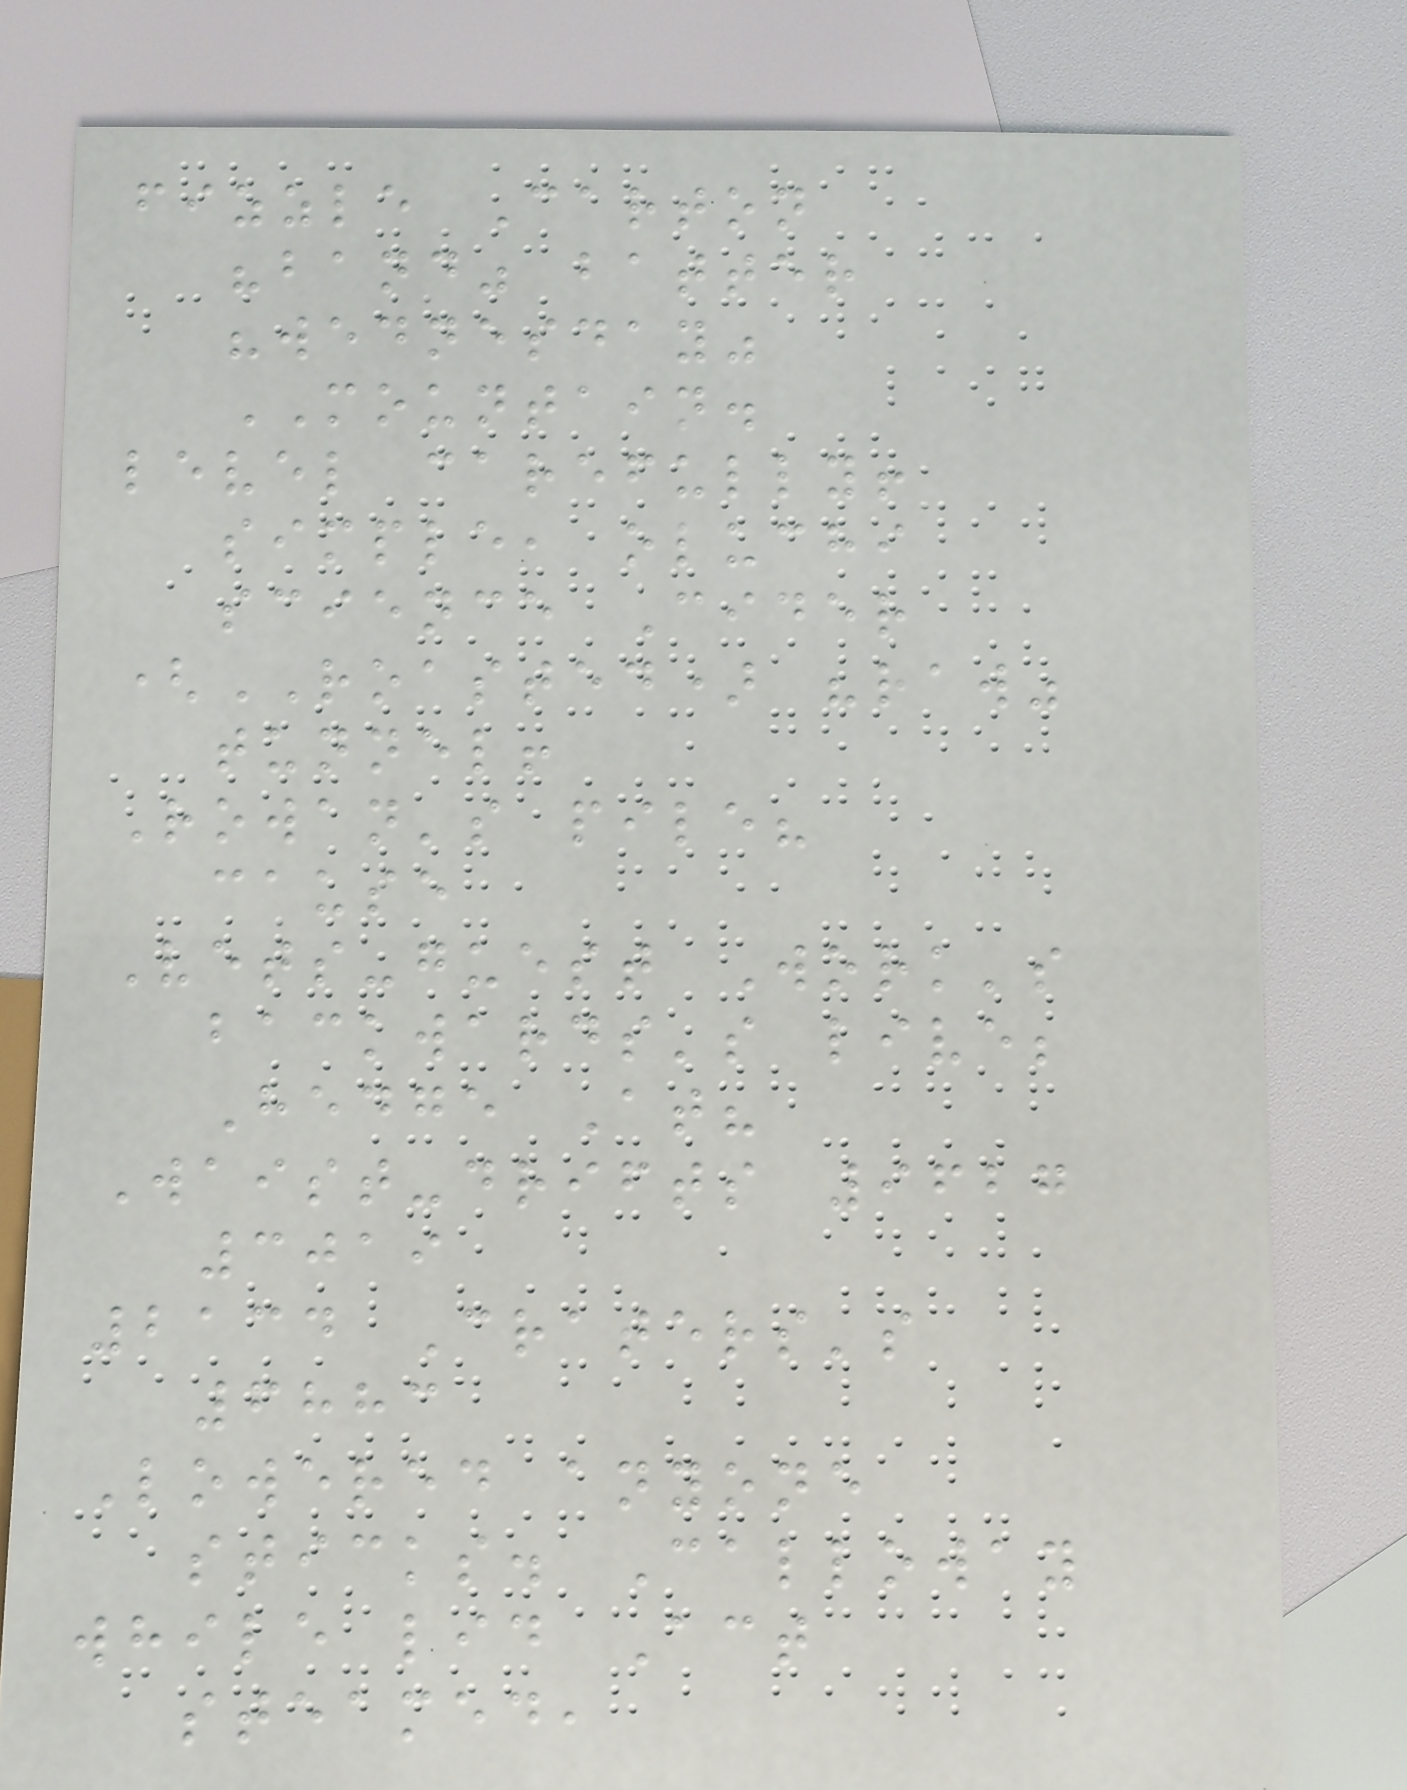fizzle Carton
"band" batter
"wednesday"
MOUNTAIN.
level carefully!
simple, oluchi
science Cider
(ROASTED) "raw"
tunnel!
Rowan's pile?
cause
Vets-guest Work's
backwards's live;
Hedge At?
Waist-drifts 9627
3019
2134 Craters's
6883
Lowered anyone
sticks. Calloway
while lid Act
steamed,
